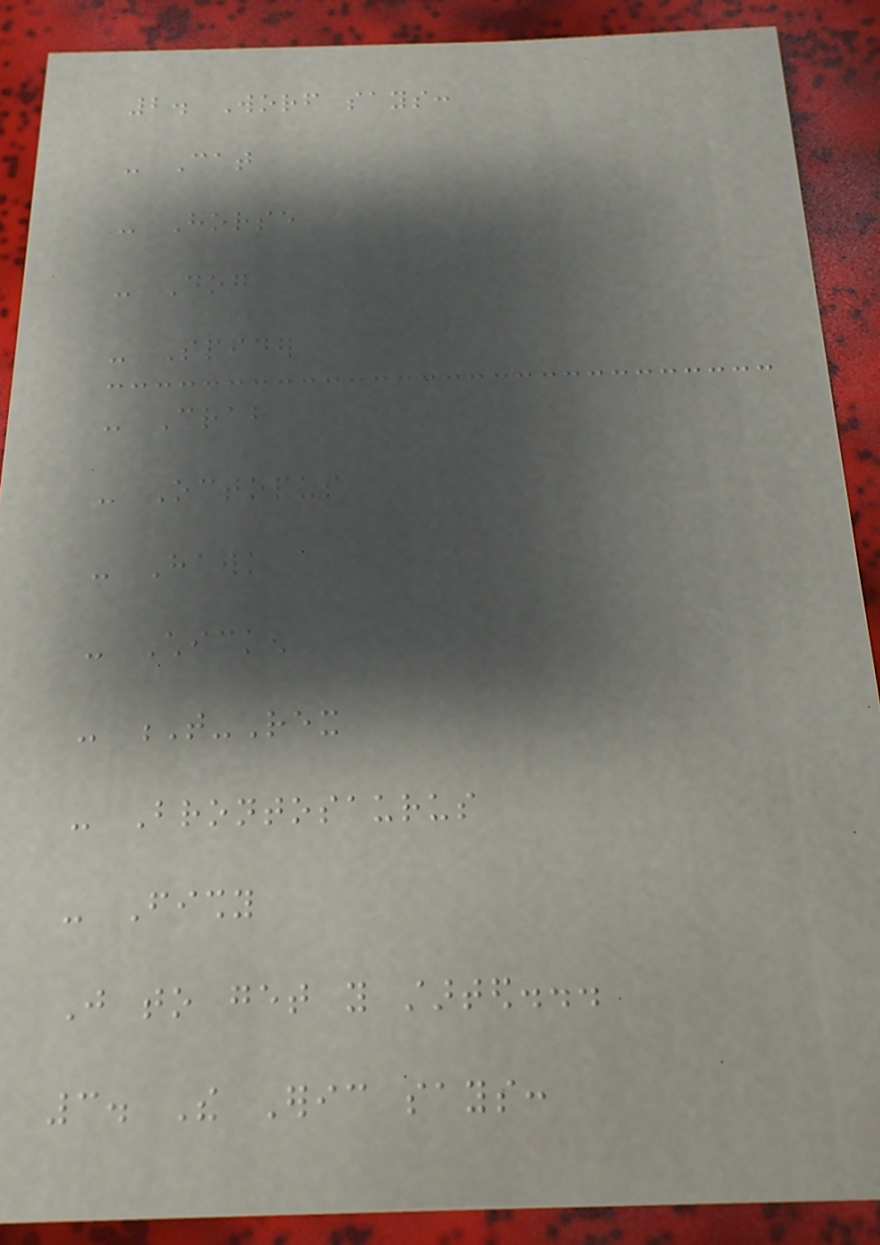2. Worf says:
- Cat
- Horse
- Dog
- Spider
- Crab
- Octopus
- Hawk
- Chicken
- T-Rex
- Brontosaurus
- Fishy
Just to get you started...
3. The Eric says:
